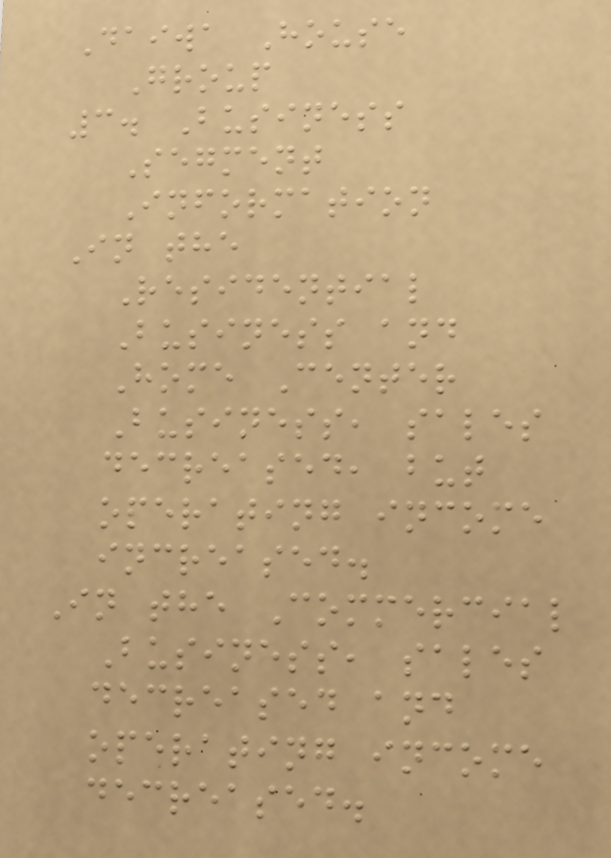Daiwa House
Group
3. Business
Segment
Information
In the
Residential
Business and
Home Center
Business, sales
decreased, but
operating income
increased.
In the Commercial
Business, sales
decreased and
operating income
decreased.
